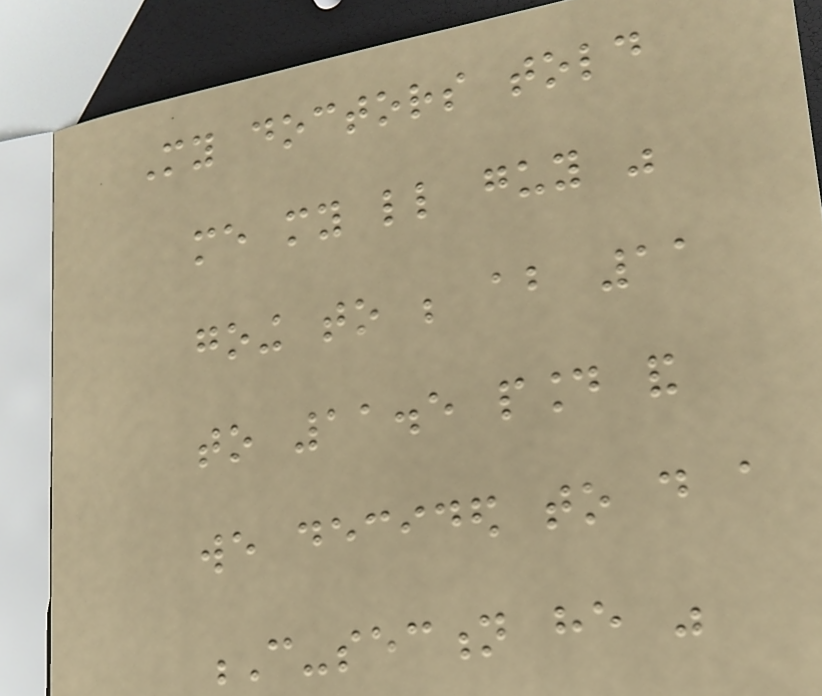My doctors told
me my little guy was
going to be about 11
to 11.5 pound and
we decided to do a
C-section he was
